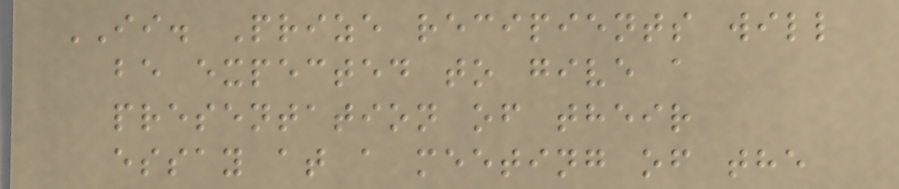II. Prize recipients will
be expected to give a
presentation of their
essay at a meeting of the
